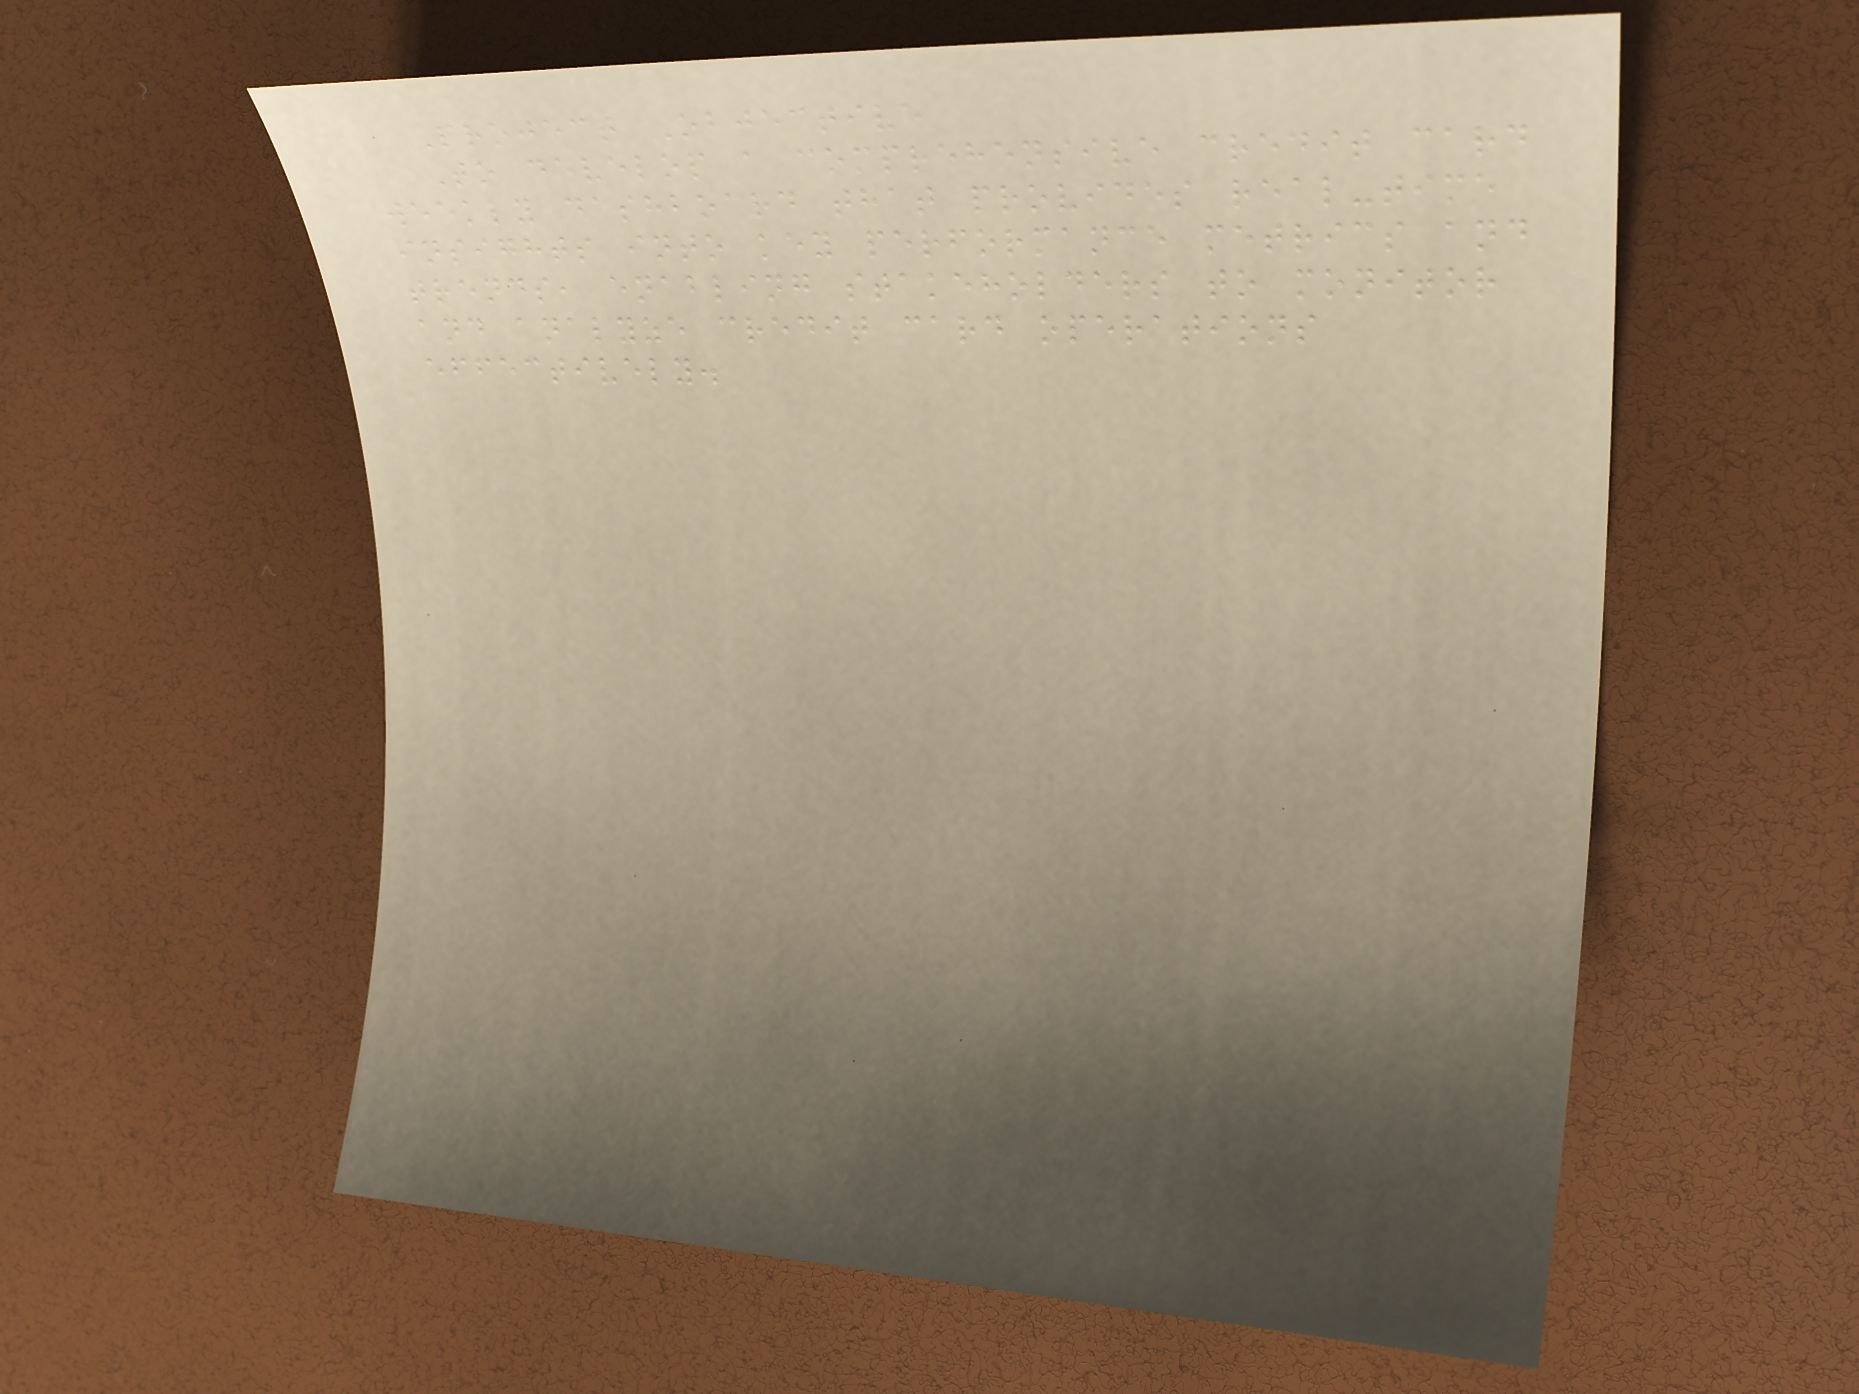Project Objective
To develop a comprehensive credit card
weekly dashboard that provides real-time
insights into key performance metrics and
trends, enabling stakeholders to monitor
and analyze credit card operations
effectively.
